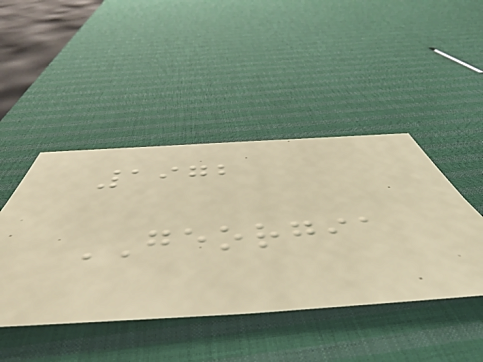1972
GEORGIA
